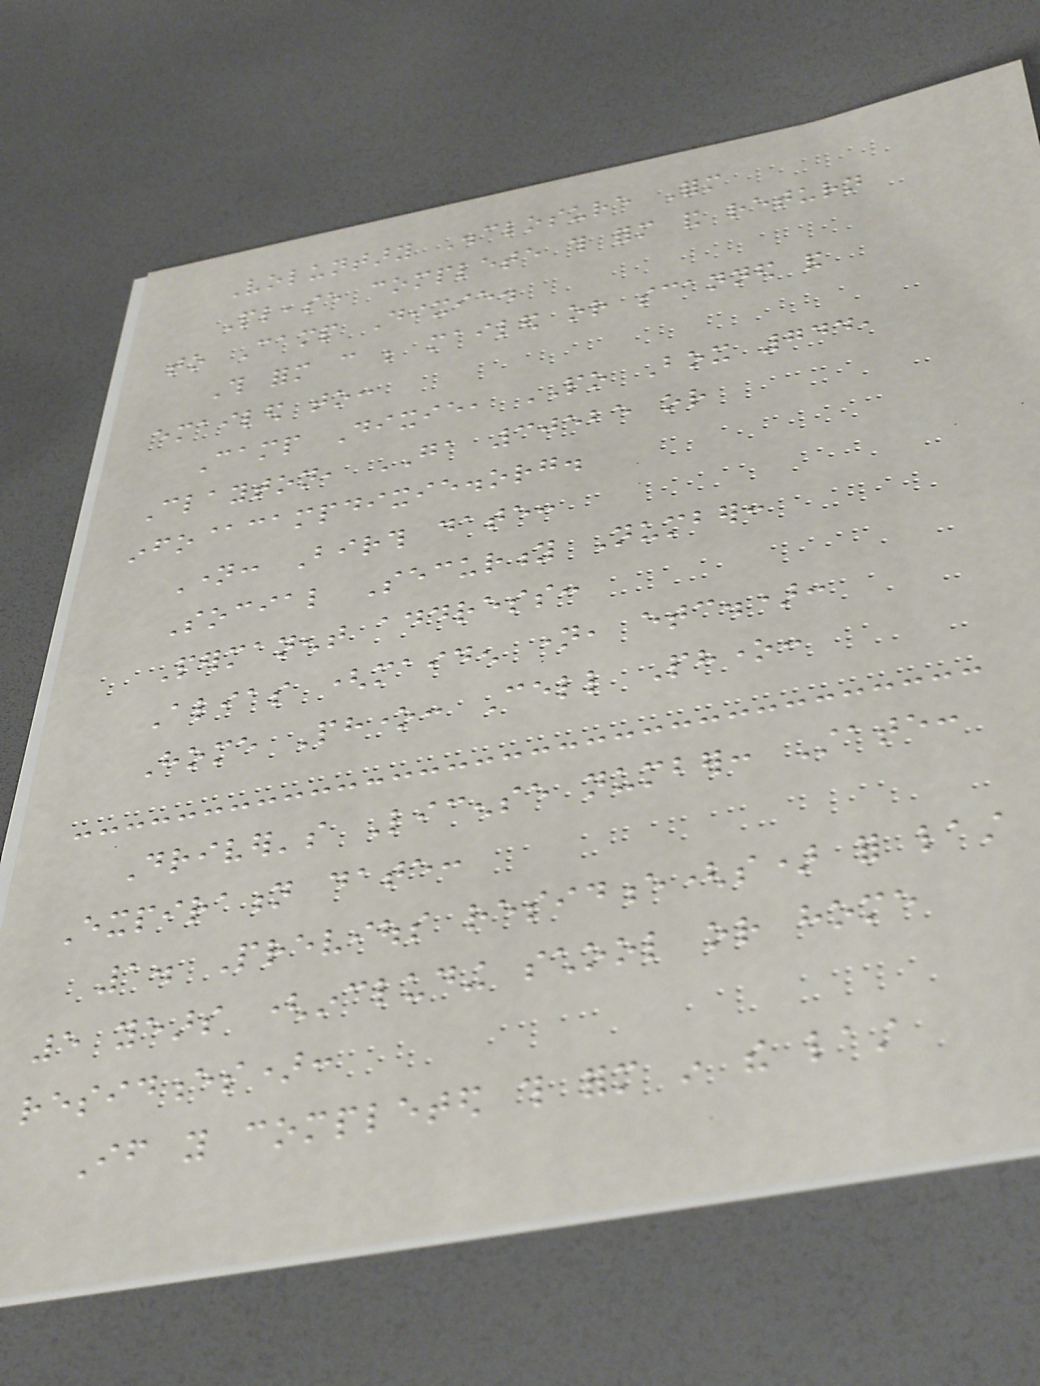Voluntary Disclosure Form
Please complete this form and return
to Camp Dixie.
This form can be mailed or scanned and
emailed to:
Camp Dixie, PO Box 744,
Clayton, GA 30525 or
info@campdixie.org.
Name: Birth date:
Social Security Number:
Permanent address:
Alias (maiden name, etc.):
Home Phone: Cell Phone:
Driver's License number: State:
Expiration date:
1. Previous residence(s) for last
5 years (including school or home
residences):
If you completed this form in the last
